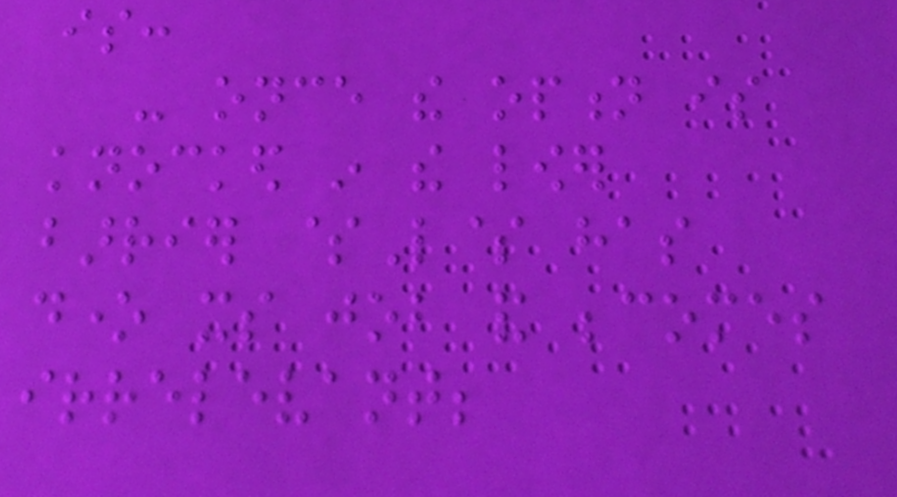is:
- once the option is
knocked in the lower
barrier $L$ has
done its job and becomes
irrelevant;
